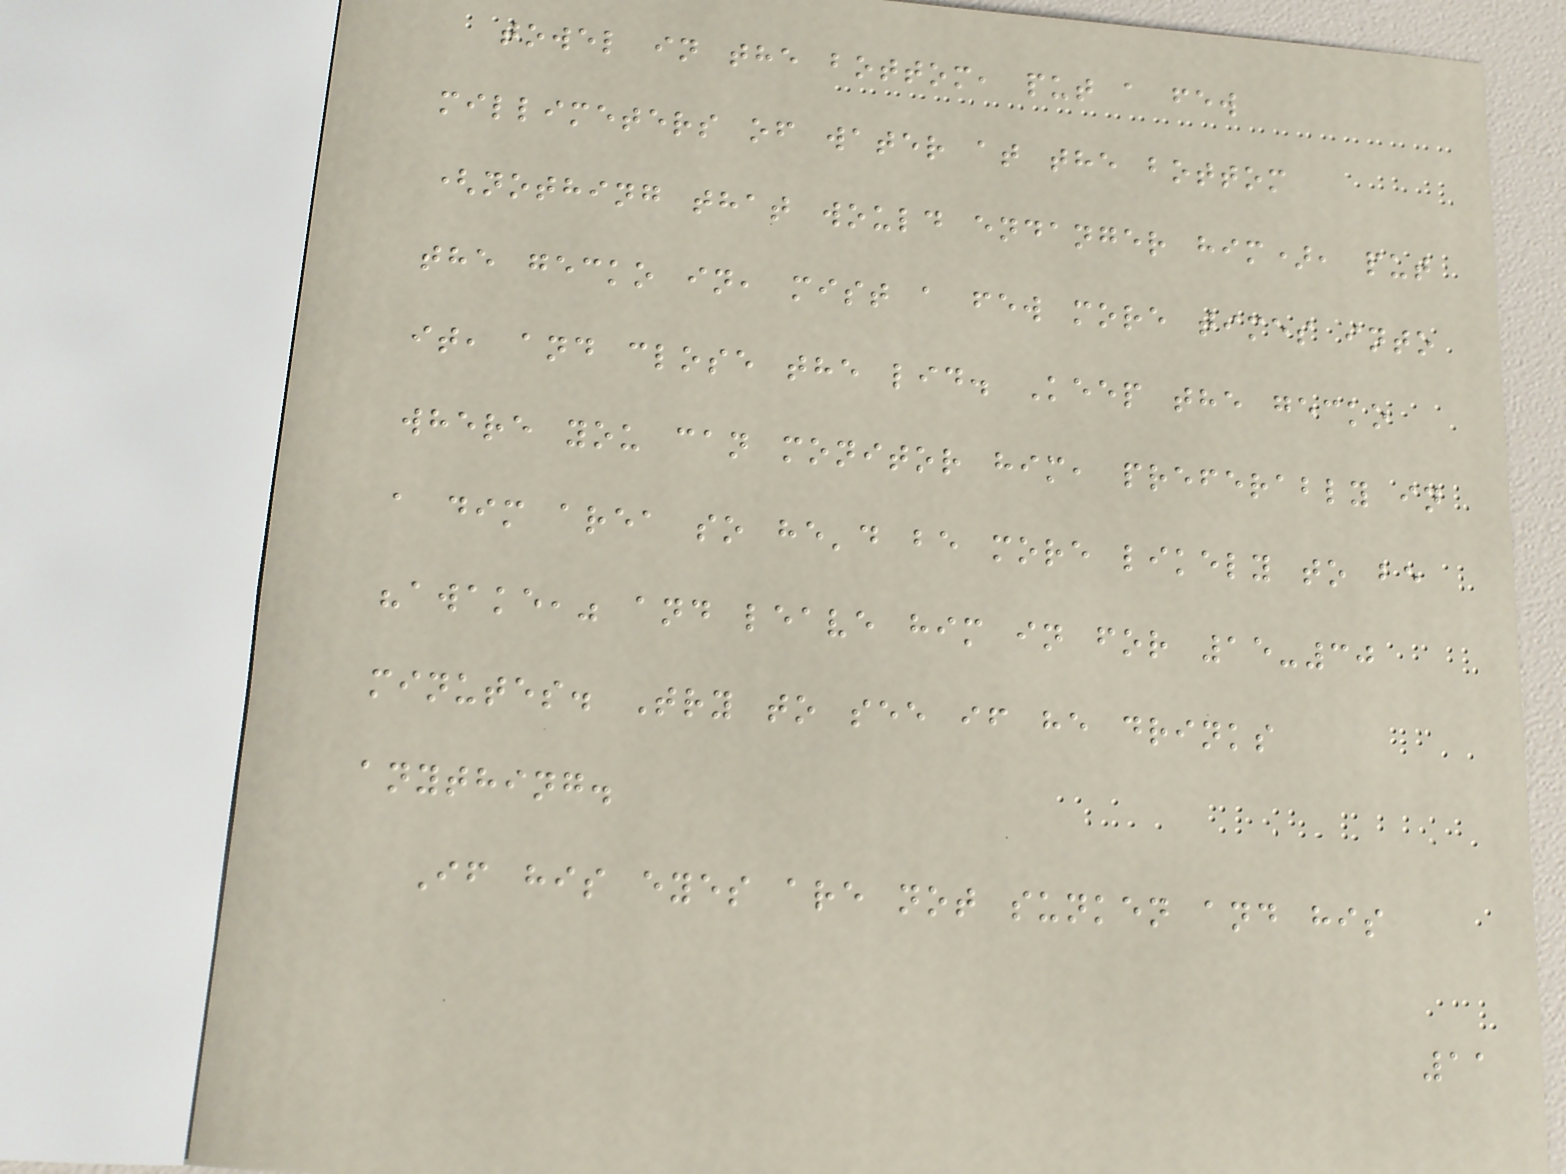towel in the bottom, put a few
millimeters of water at the bottom
(nothing that would endanger him), put
the gecko in, mist a few more times into
it, and close the lid. Keep the gecko
where you can monitor him, preferably in
a dim area so he'd be more likely to be
"awake," and leave him in for 15-30
minutes. Try to see if he drinks
anything.
If his eyes are not sunken and his
11
